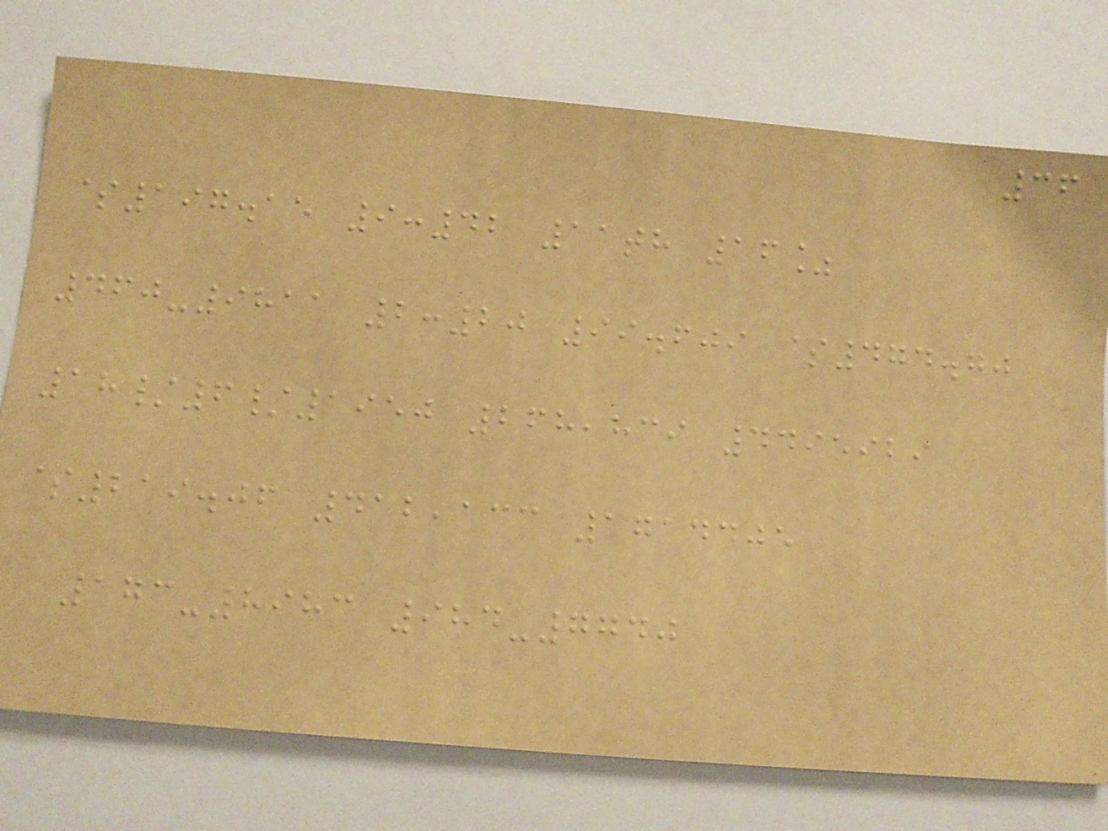36
$197.15 9:42 11th 16%
460-9811 2:20 99.609 $474.70
18/6/1950 268,839 4495929
$219.06 412,133 1714405
173-8983 984-7740
